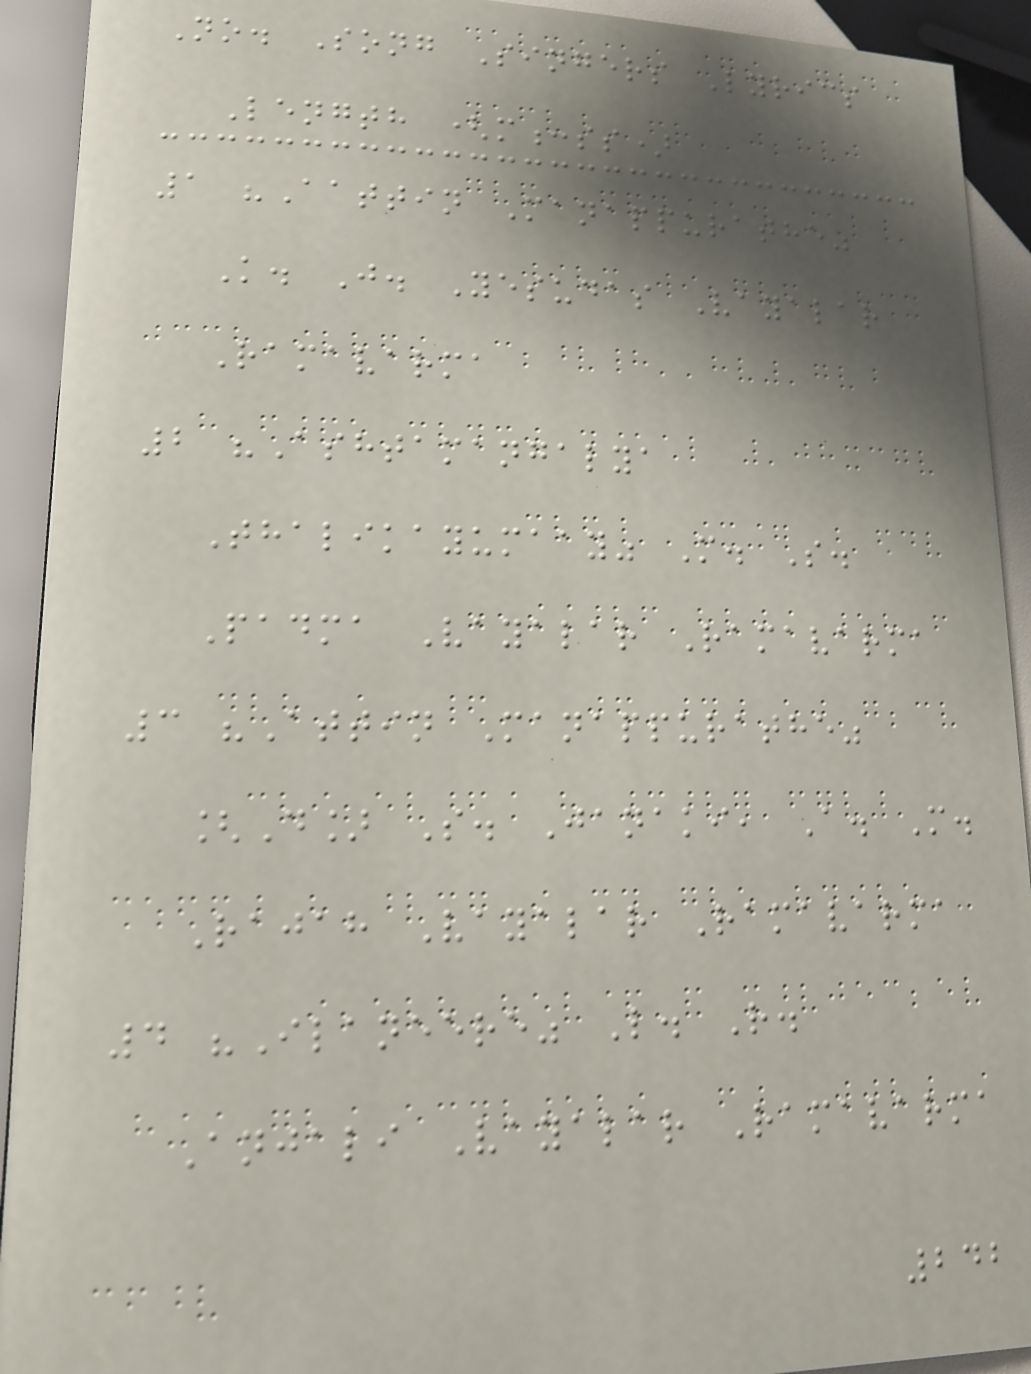No. Song Singers Lyrics
Length (m:ss)
1 "Aattin Manappurathe"
K. J. Yesudas Vayalar
Ramavarma
2 "Ashtamangalya
Thalikayumaay" M. S.
Padma Vayalar Ramavarma
3 "Attin Manappurathe"
[D] S. Janaki, A. M.
Rajah Vayalar Ramavarma
4 "Ilaneere" L. R.
Anjali Vayalar Ramavarma
242
